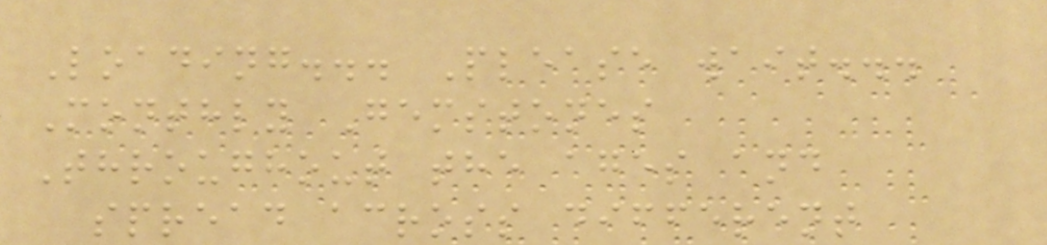Loading... Please wait...
Monthly Gemstones
Throughout the ages and
spread across different
